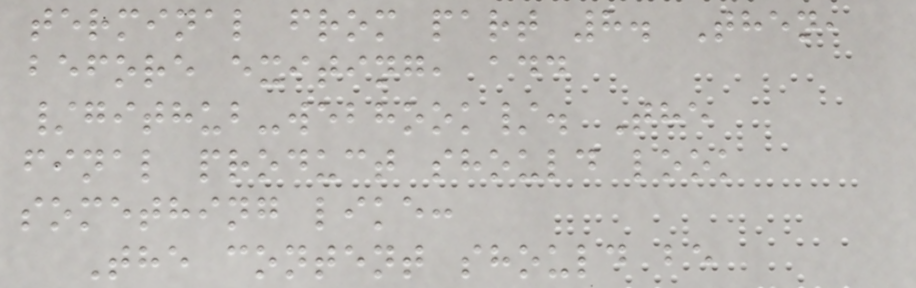terminal from part 8. Then,
before exiting, add
/github-webhook/. The
final product should look
something like:
The content should be
